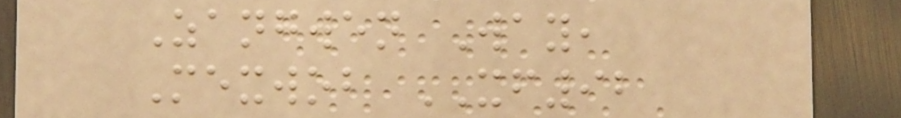Zangwen Way,
Mexwob XF92
